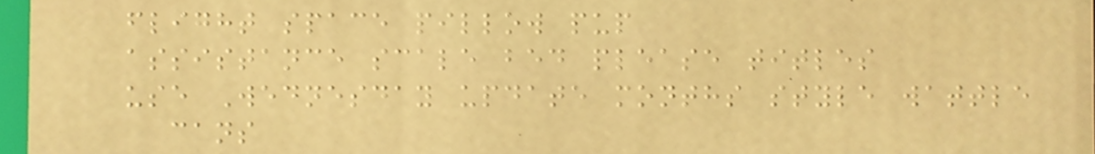flight space pillow pup
assistance scale bed please titles
use Wednesday update months style wattle
cans
